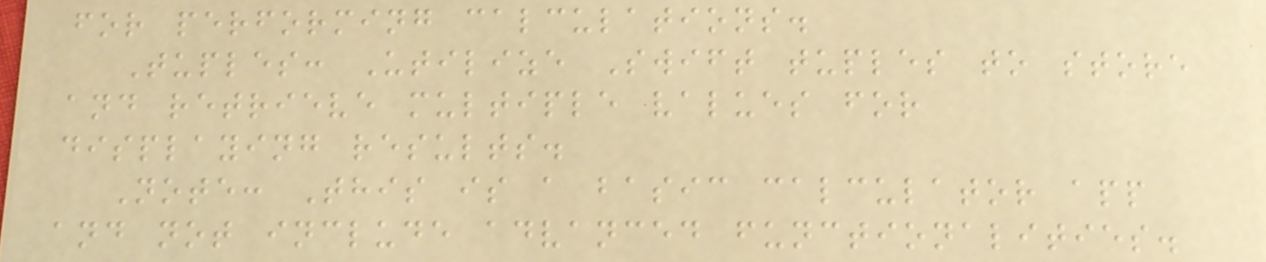for performing calculations.
Tuples: Utilize Swift tuples to store
and retrieve multiple values for
displaying results.
Note: This is a basic calculator app
and not include advanced functionalities.
